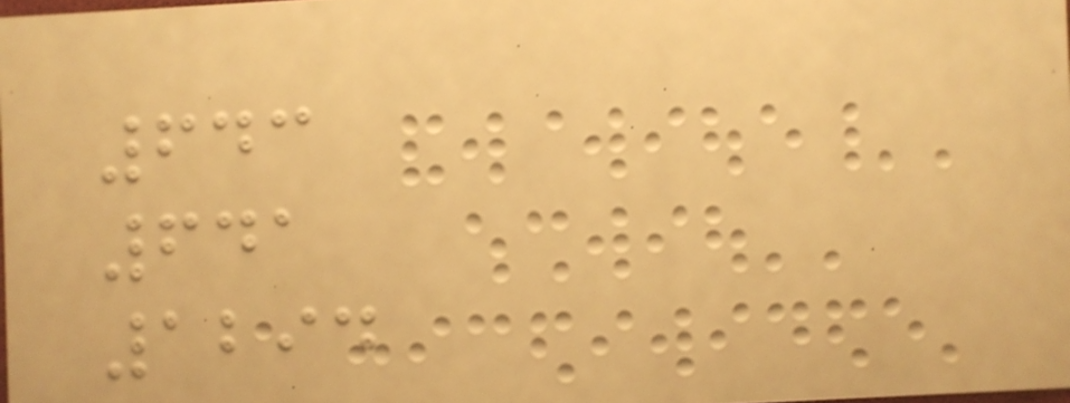643
641
1294
